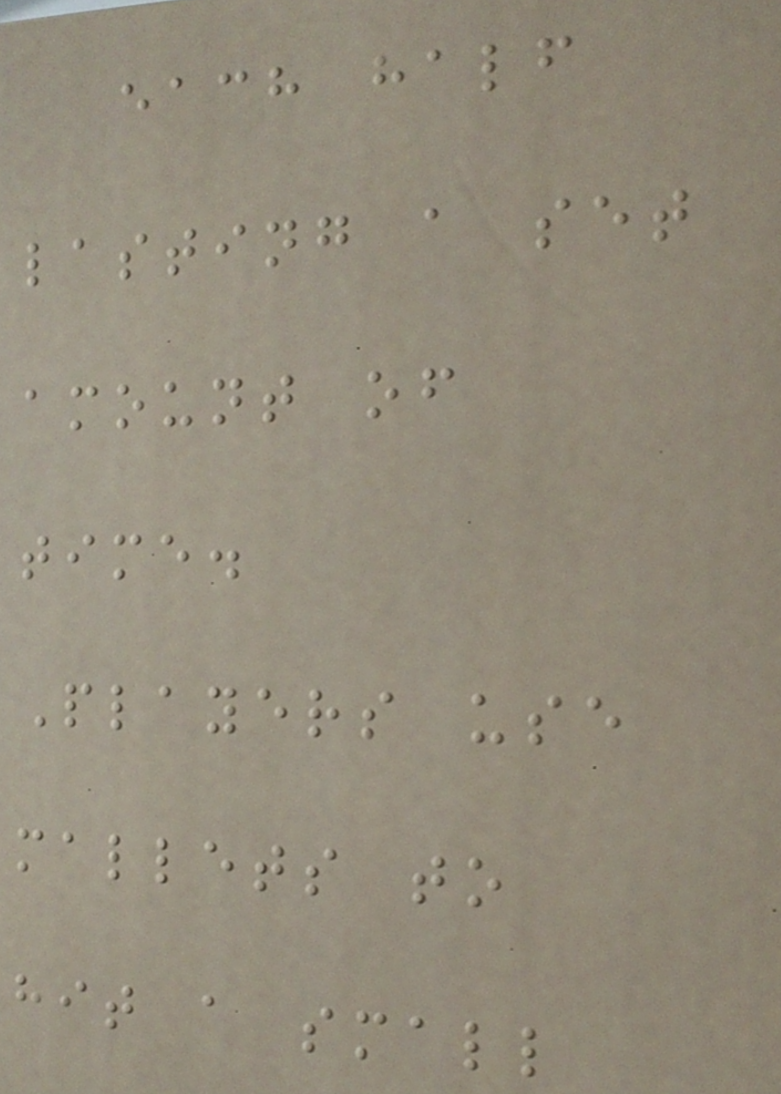each half
lasting a set
amount of
time.
Players use
mallets to
hit a small
